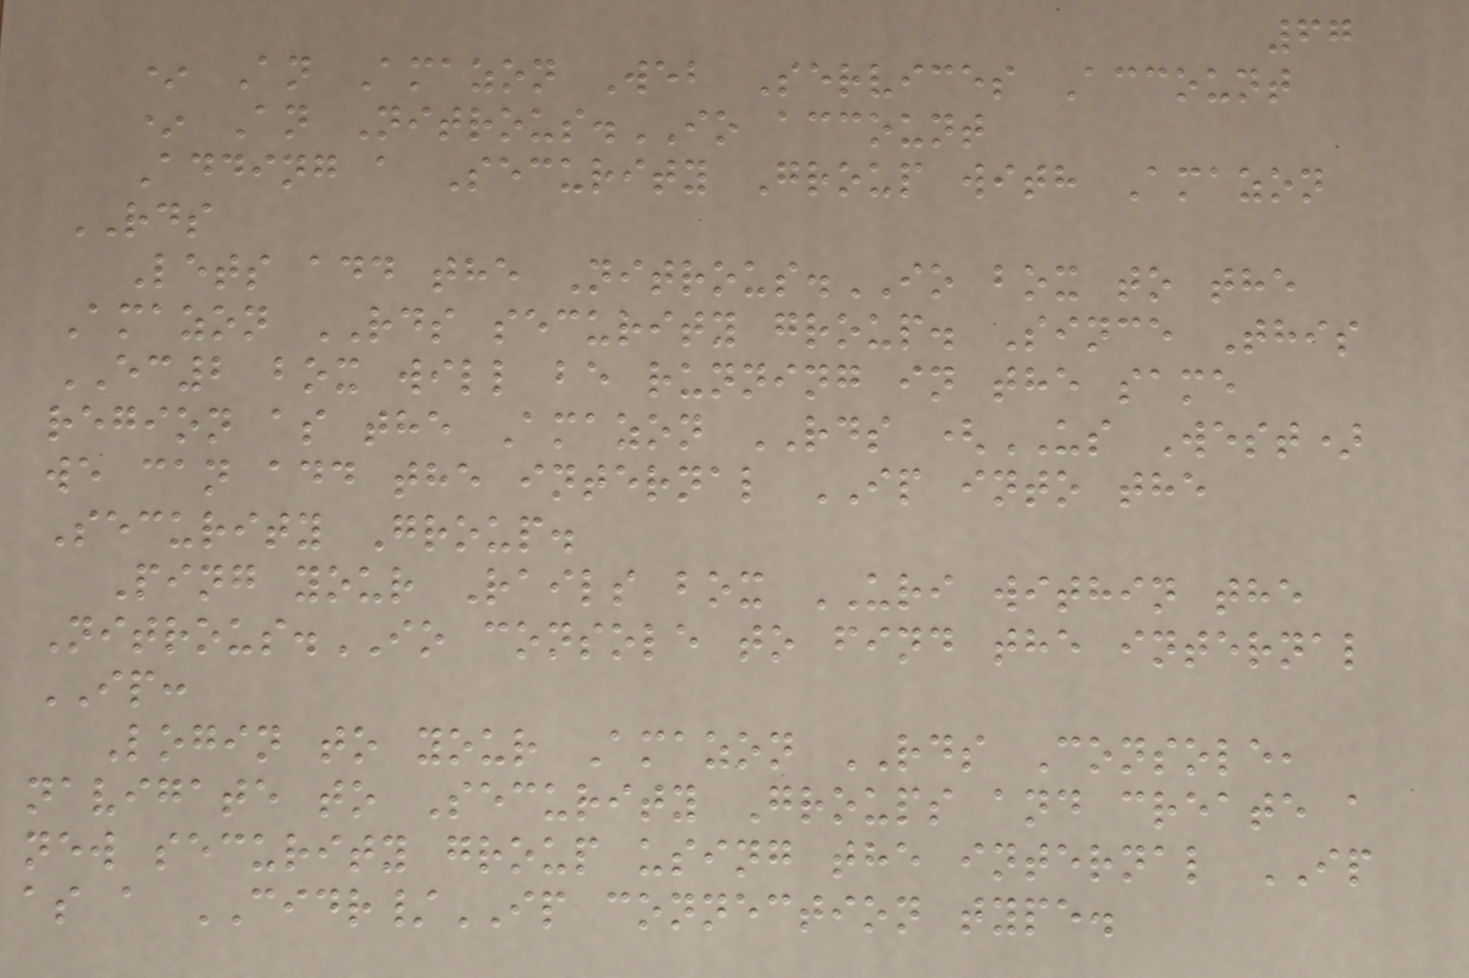67
* An Amazon Web Services Account
* An Nitrous.IO account
Adding a Security Group with Amazon
RDS
Lets add the Nitrous.IO box to the
Amazon RDS security group. Since This
EC2 box will be running in the same
region as the Amazon RDS (US West)
we can add the internal IP into the
Security Group.
Ping your Rails box URI within the
Nitrous.IO console to find the internal
IP:
Login to your Amazon RDS Console,
navigate to Security Groups and create a
new security group using the internal IP
as a CIDR/IP connection type.
